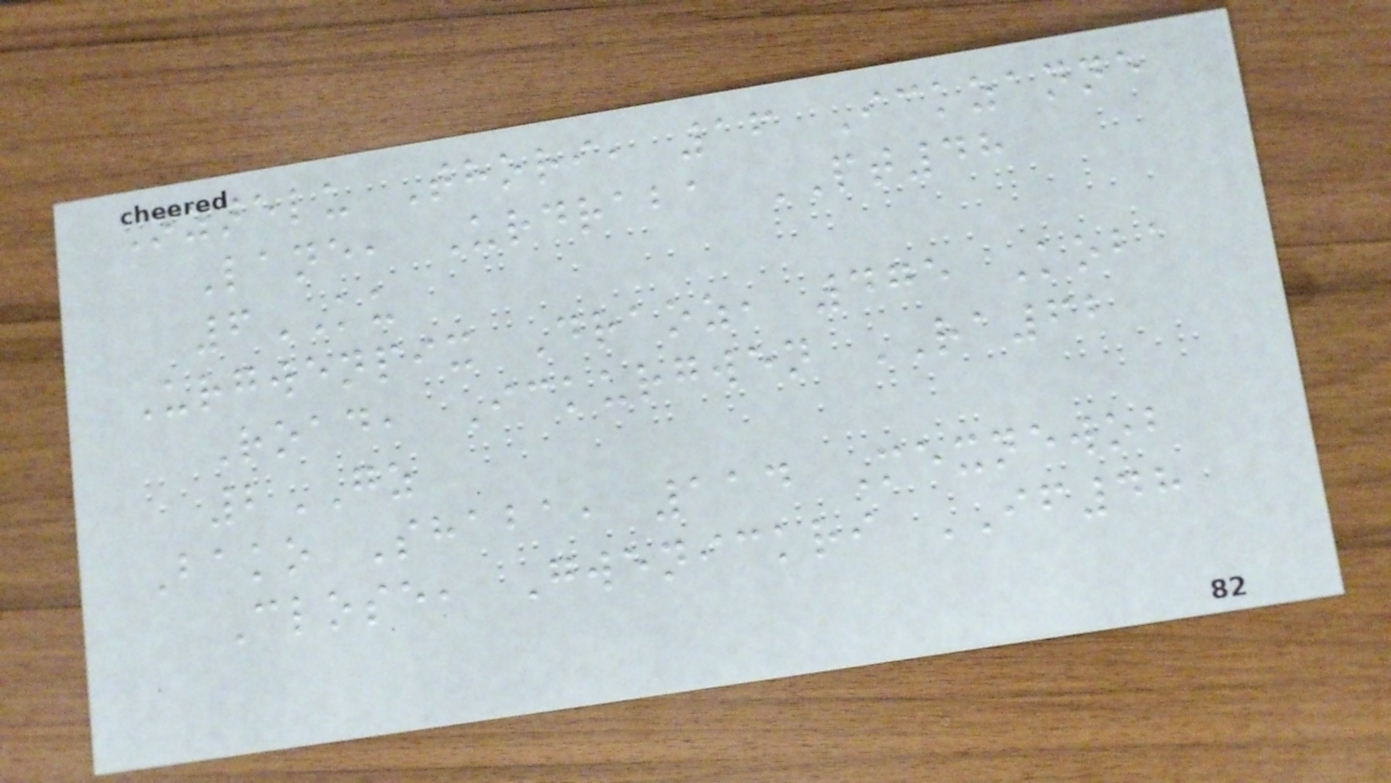Oznelu Thori, 16 Ickzanne
Lane, Urdraba PT48
6KU
Urgwenpix Draoz, 475 Koba
Road, Ickurgwen RA62
2GZ
Bako Shaba, 114 Mexnewob
Close, Gwenickri IF48
